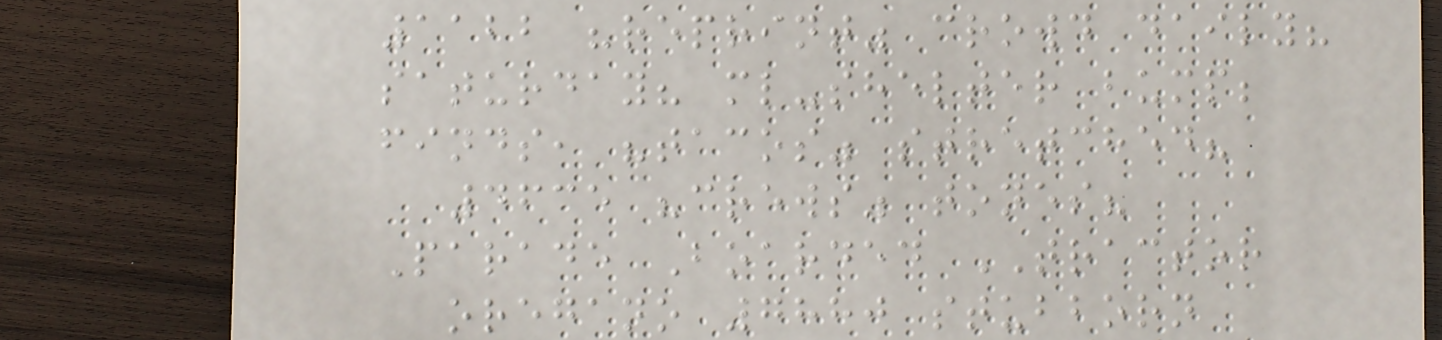1122 "reprint" crowd daily?
saturday? ml-shelter bump;
finds, "tacos" stretched?
4635 "crews" tones?
Parade Boarded TRACTOR
oregano 7880 stubborn
